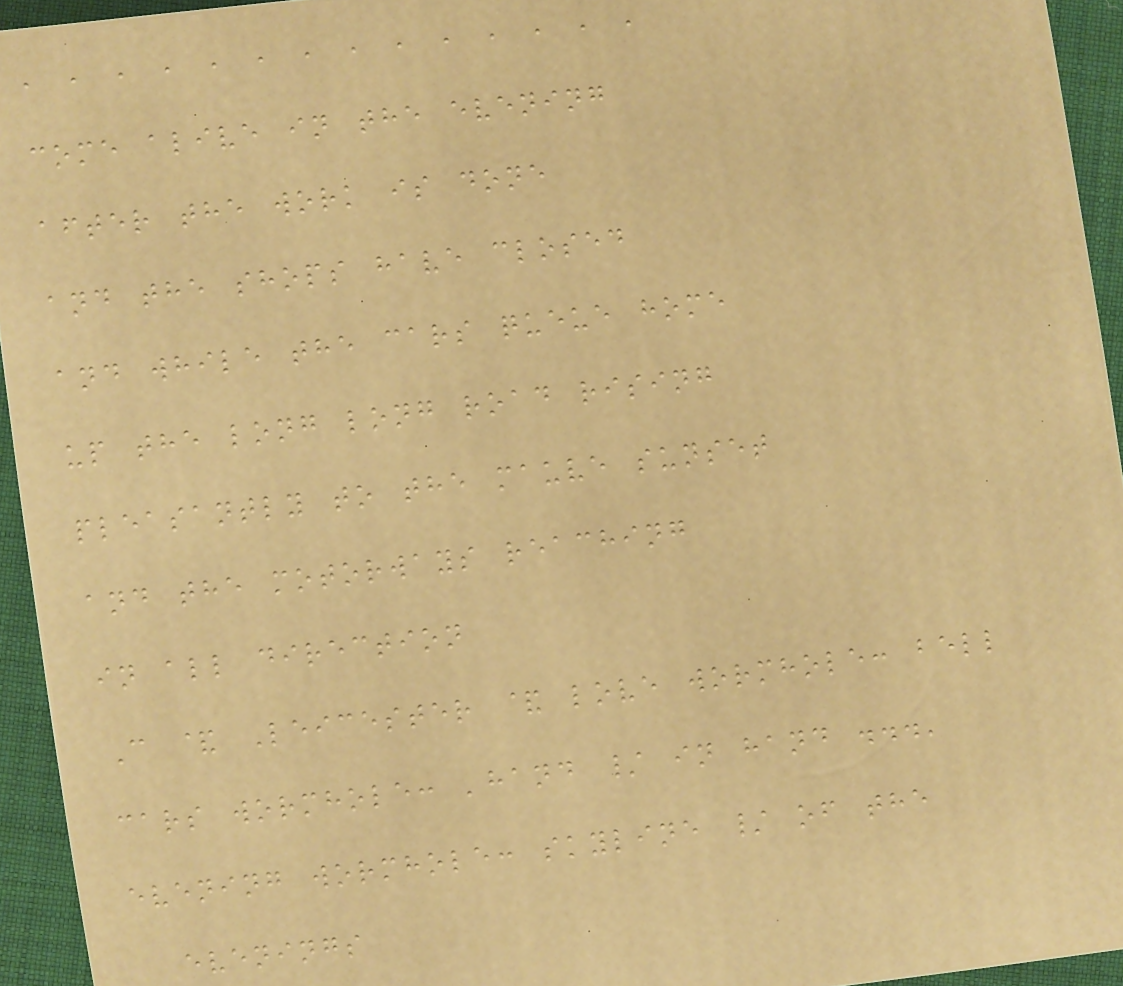, , , , , , , , , , , , , ,
come alive in the evening
after the work is done
and the shops have closed
and while the cars queue home
up the long long road rising
pleasantly to the mauve sunset
and the motorways reaching
in all direction
C & Leicester & love wormhole: bell
cars wormhole: 'hand / in hand ...'
evening wormhole: skyline / of the
evenings
